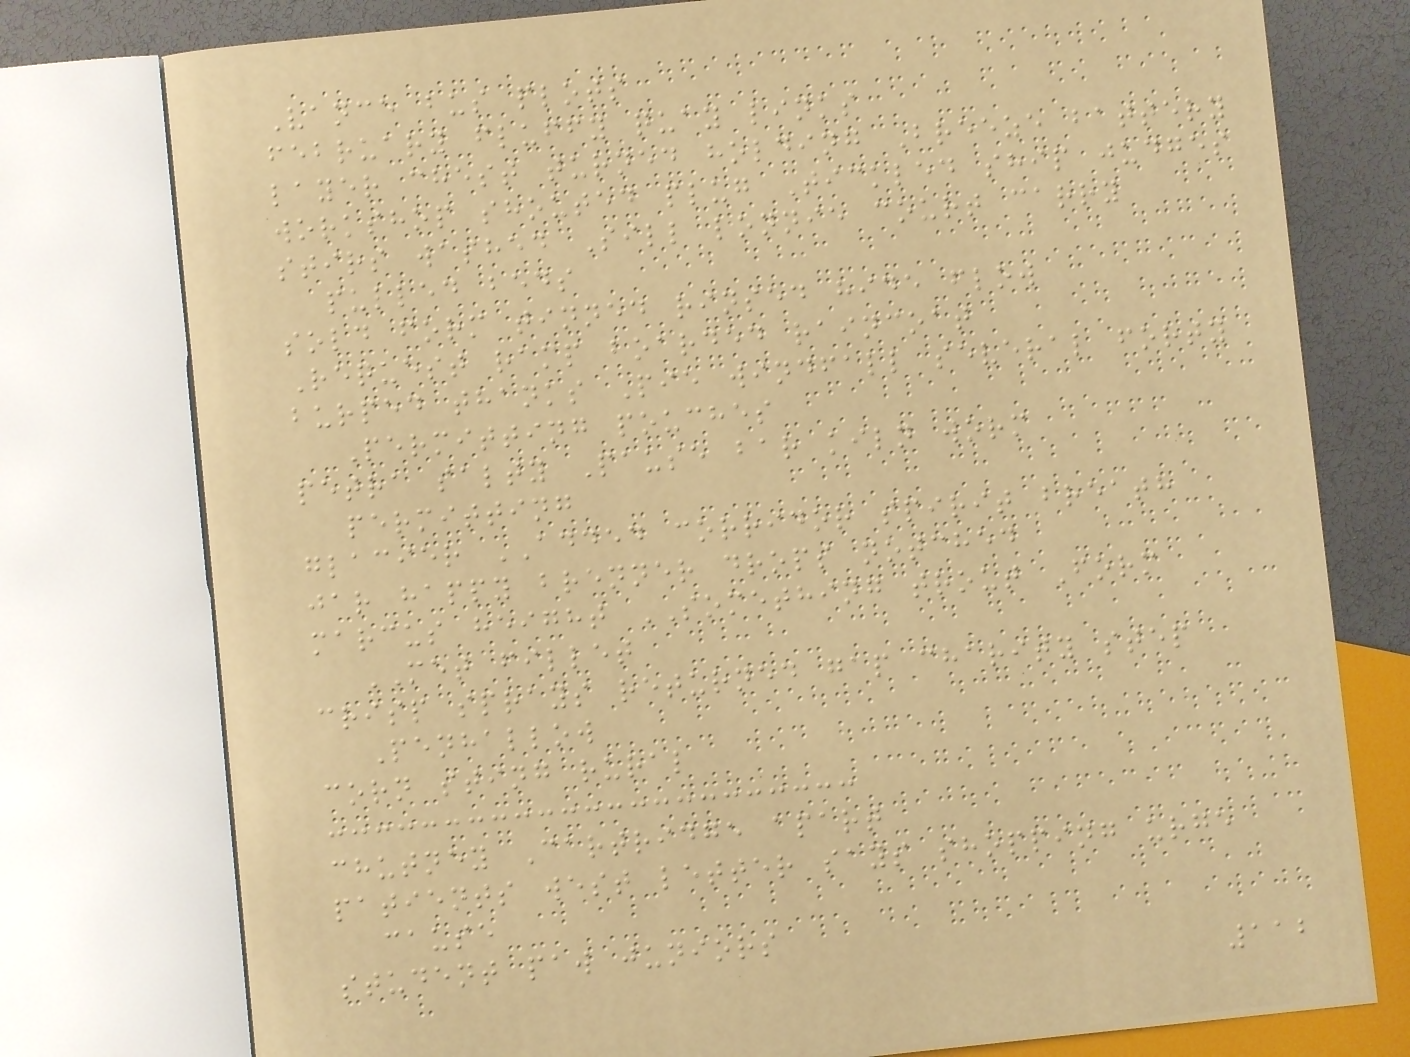Vance bus plots
february fluffy quay links
layer chest turned holding Breeze battery
workshop shouted plug Tickled ship judges
stirs washed Sill lonnie court carry
pulled beds
sold form tinned rinsed hide flow
Request ramp boarded raincoat
burped thanks Pie windfall several forty
Permitting pouches
petra salty Pause bar kiln worm
permitting
glacier ADDED corridor spirit breath
jar happy brenner drops notched
marcus height SOMETHING trout Form
MET fillet
crisp sprays returned gap charity step
Penhallow
corn sting rural
chutney Cartridge apart
patients west letter says shopping urge
cause
student paw juniors
112
